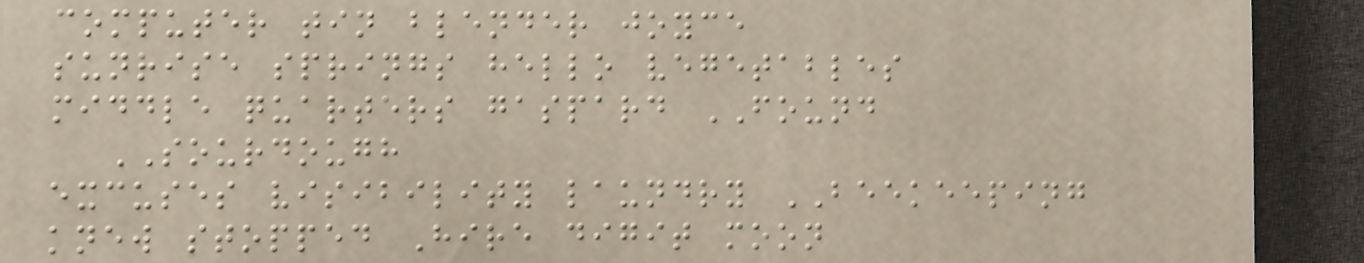computer tin blender joyce
sunrise springs hello vegetables
middle quarters gaspard FOUND
SOURDOUGH
excuses visibility laundry BEEKEEPING
knew stopped Hire digit moon
